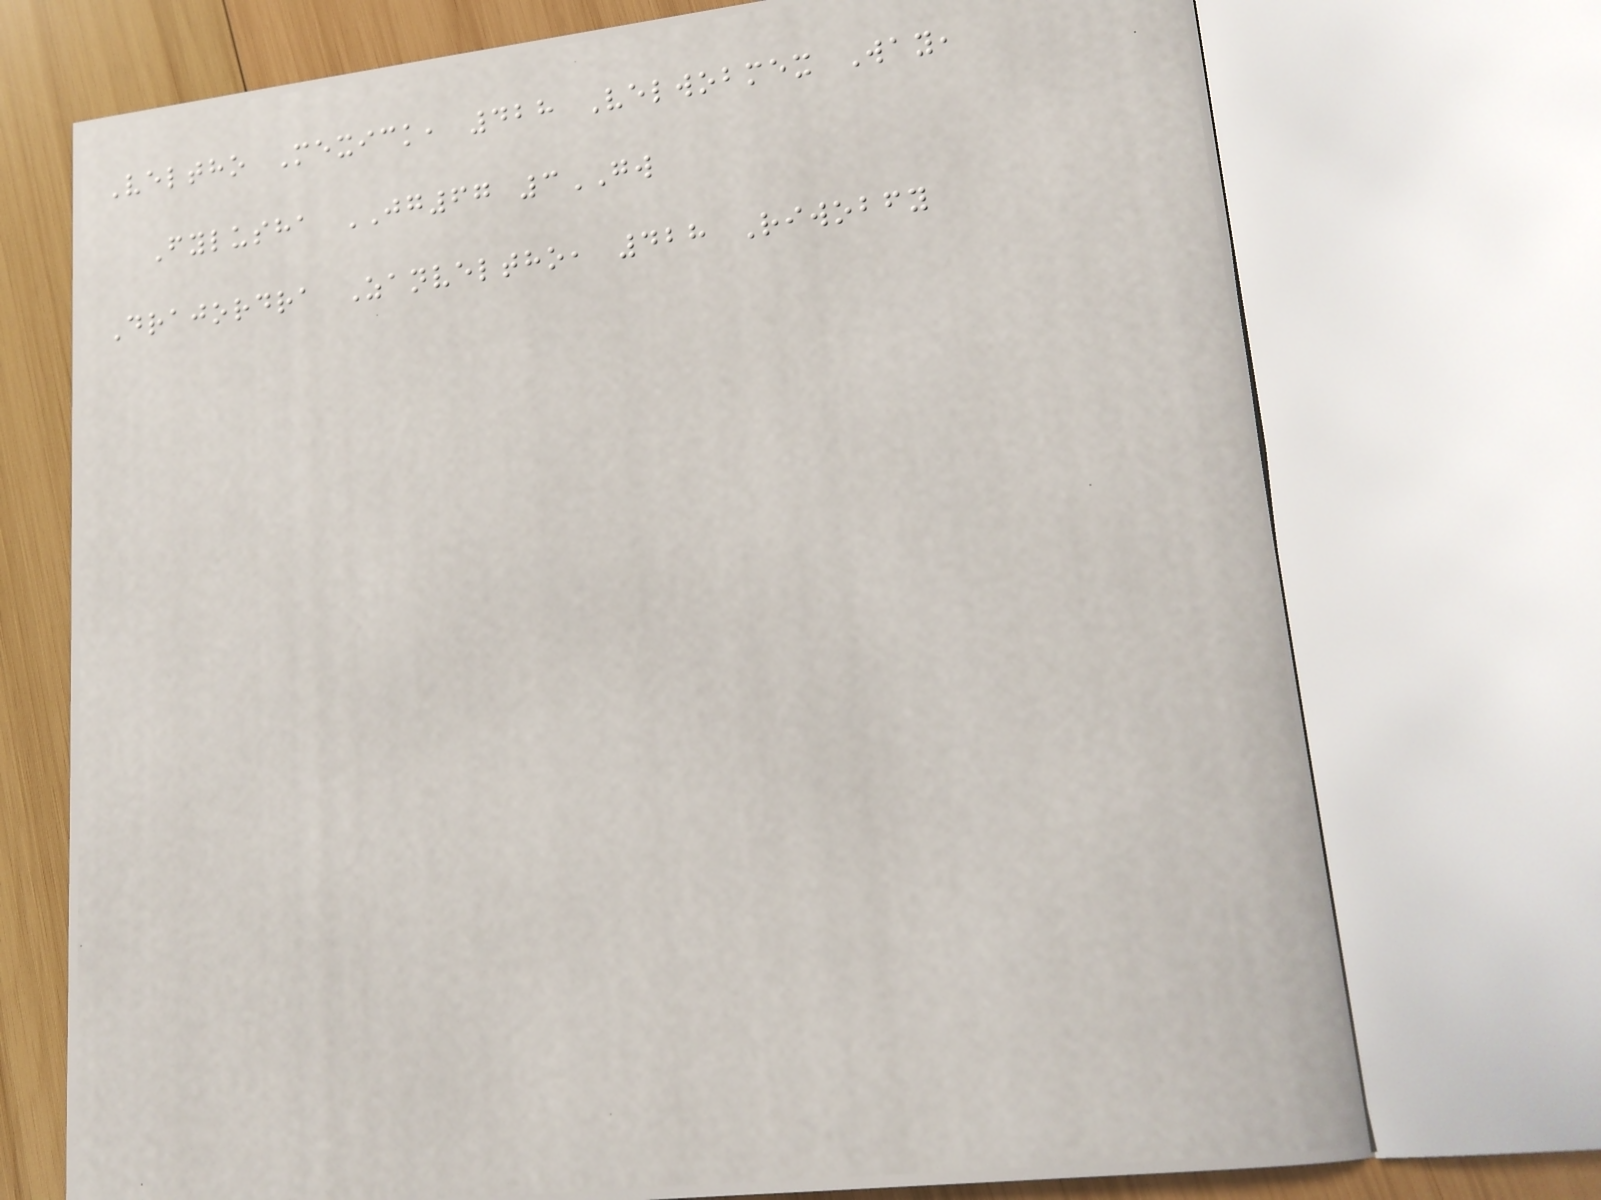Veltho Mexick, 428 Velwobmex Way,
Fylusha JG67 3GW
Drajordra Zanveltho, 428 Riwobfy
